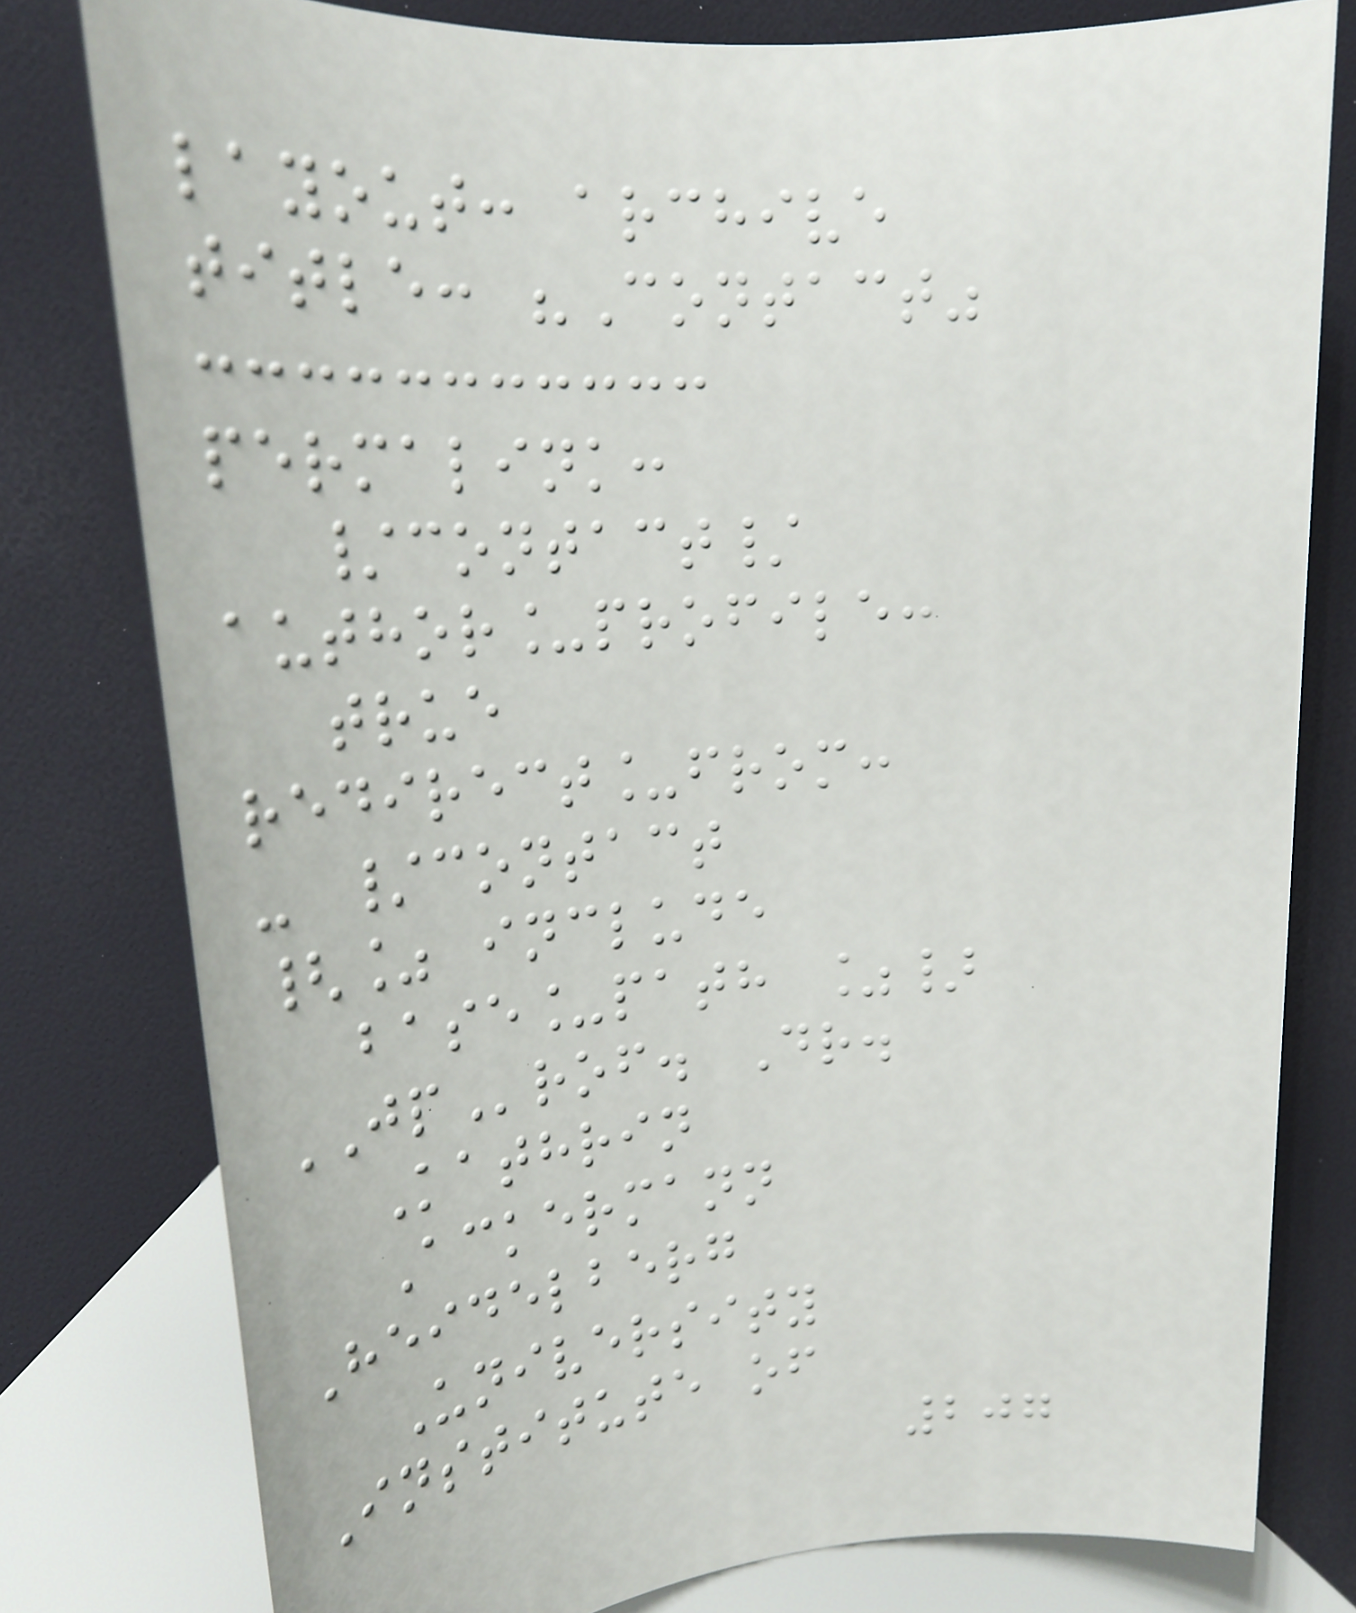layout: archive
title: "Contact"
permalink:
/contact/
author_profile:
true
redirect_from:
- /contact
{% include
base_path %}
JProf. Dr.
Kathrin
Ackermann
Heidelberg
University
Institute of
207
